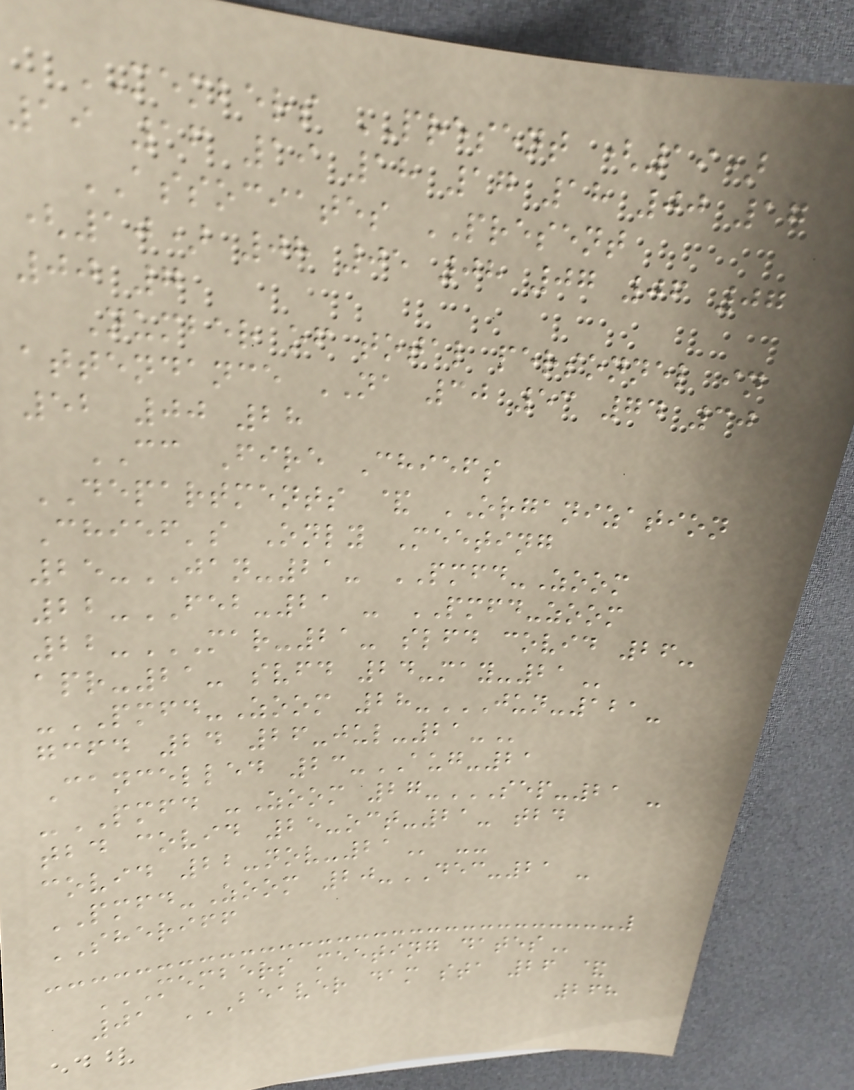MEMBERS PRESENT (19)
19 16 19 18 17 18 00 17
ASSOCIATES PRESENT
(10) 08 05 08 07 06 07
00 7
Number of total personnel in
attendance NA 30 53 74 30
52 00 28
CC Fire Chiefs
DEPARTMENTS & ORGANIZATION
Chief's Only Meeting
25-JAN-21- PMFD-Zoom
22-FEB-21 - PMFD-zoom
22-MAR-21- SLFD COVID 26-
APR-21- SVFD 24-MAY-21
-PMFD-Zoom 28-JUN-121-
GCFD 24 26-JUL-21-
Cancelled 23-AUG-21
-PMFD -Zoom 27-SEP-21 -
TBD COVID 25-OCT-21- TBD
COVID 22-NOV-21 --
PMFD-Zoom 20-DEC-21 -
SHERIFF
MEMBERS MEETING DATES
01 BEAVER DAM STA 26 &
268
